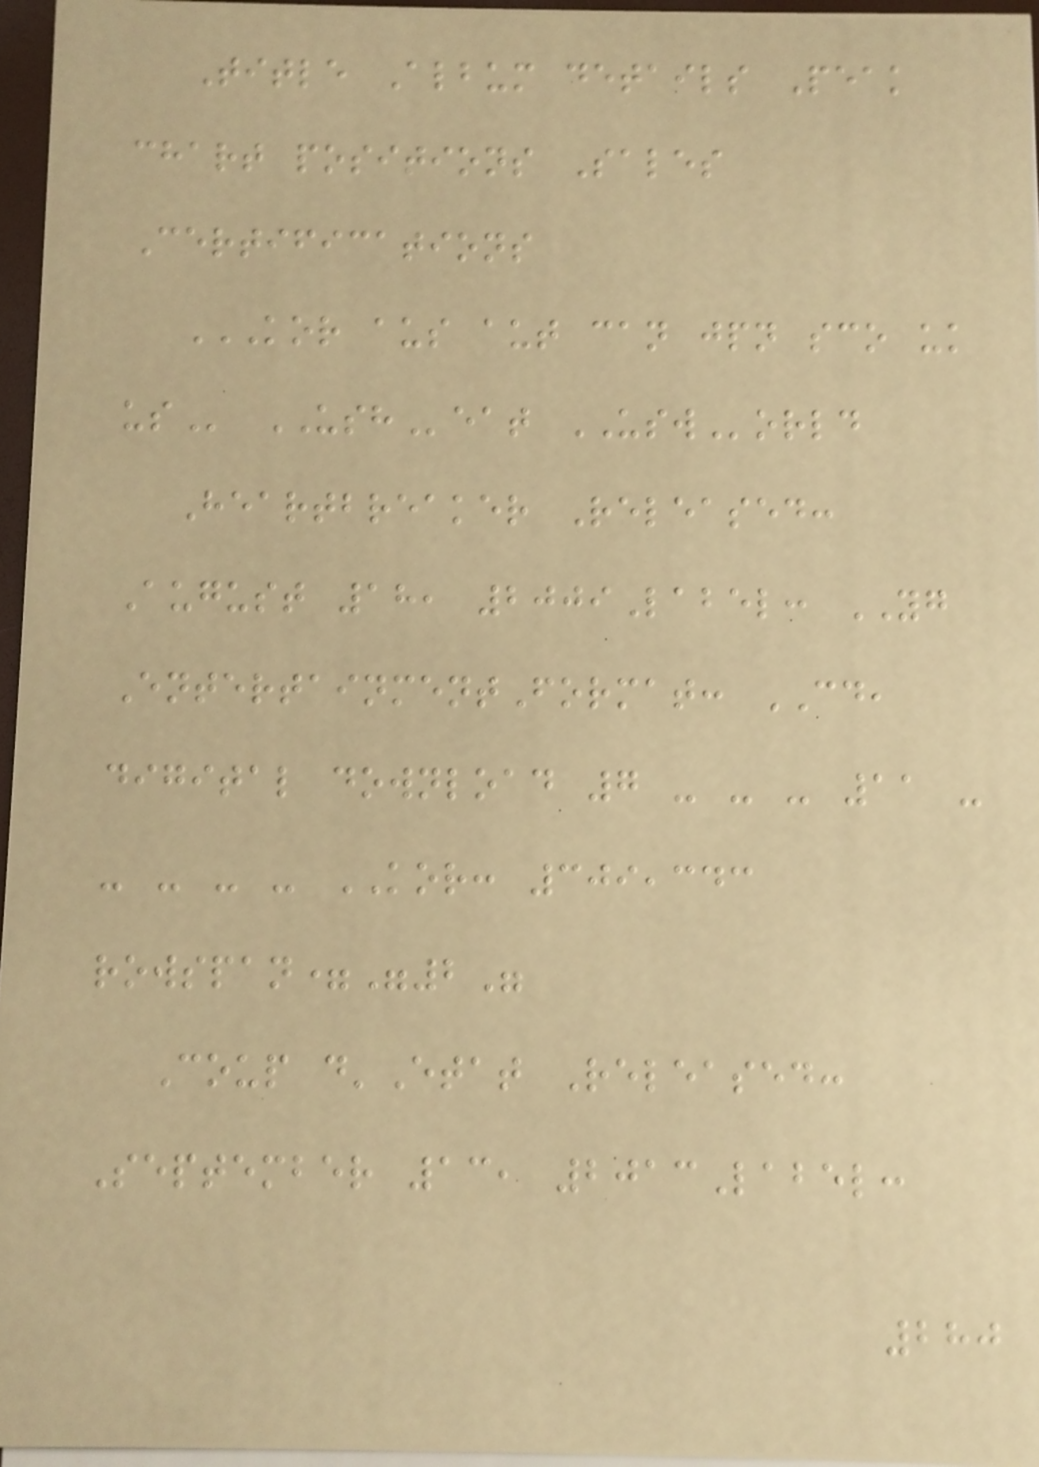Title Album details Peak
chart positions Sales
Certifications
KOR AUS AUT CAN JPN SCO UK
US USHeat USWorld
Heartbreaker Released:
August 18, 2009Label: YG
EntertainmentFormat: CD,
digital download 7 - - - 11 -
- - - - KOR: 309,343
rowspan="2"
Coup d'Etat Released:
September 13, 2013Label:
280
